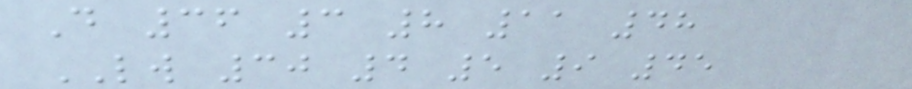D 36 3 8 11 48
LW 30 4 5 9 45
